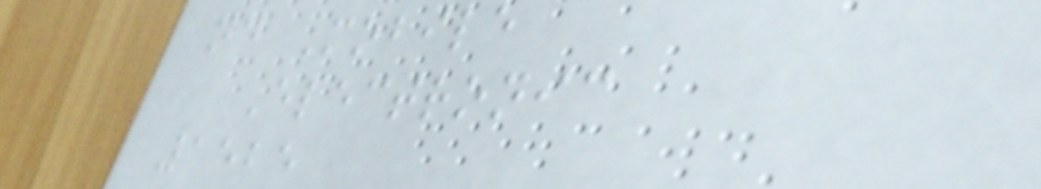nd Mobile
Electronic
1525
